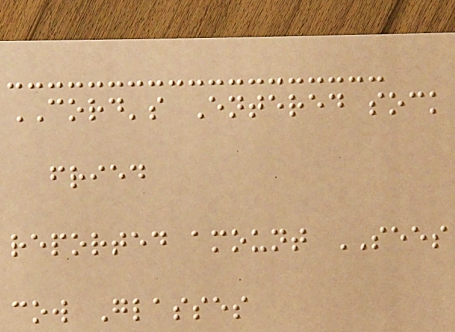CORD's Entered sock
fried
reported amount SEES
cow Glasses
